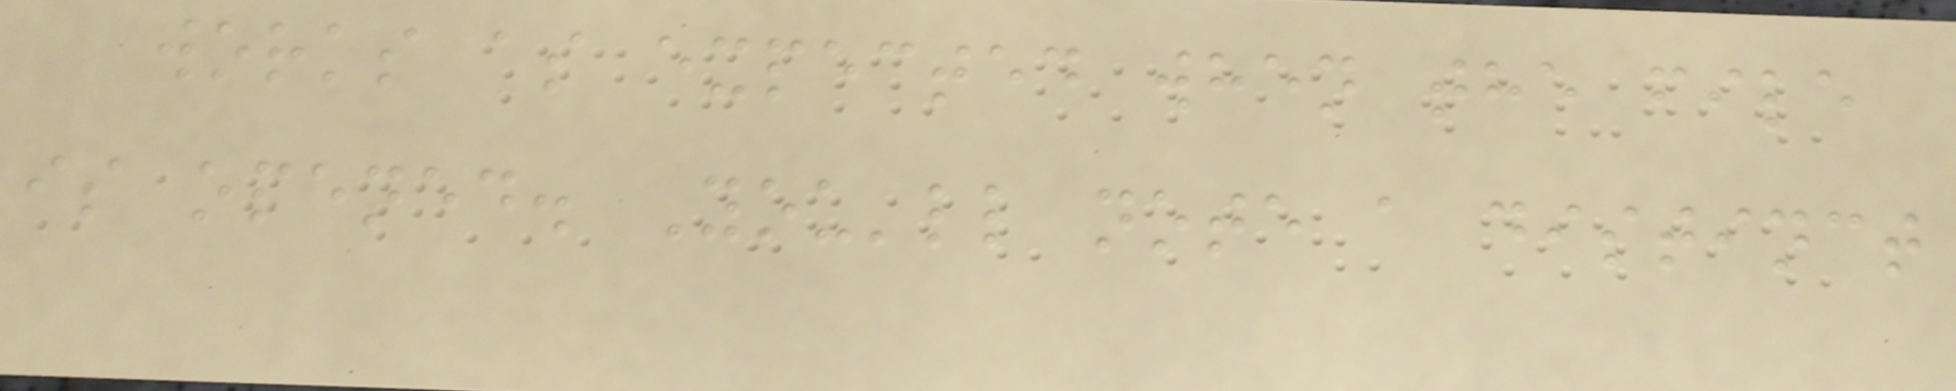works as expected when the file
is opened. You'll note a distinct
